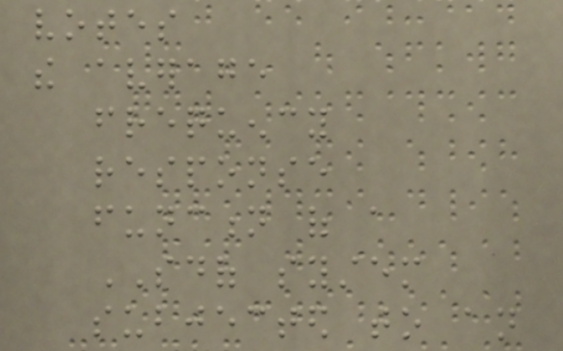votes
the average
frequency
response
function of a
SDOF system
subjected to an
